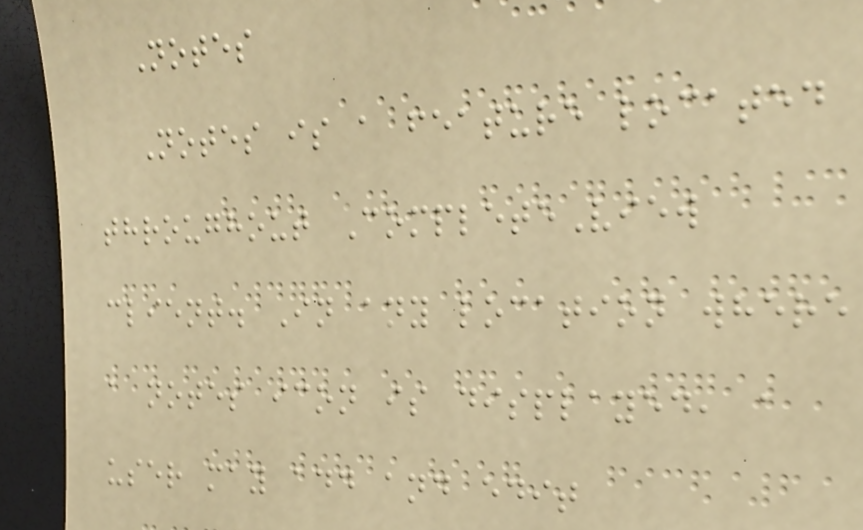Notes
Notes is a feature located
throughout CompleteView
client. In any location where
a notes icon is displayed, a
user may add and edit
